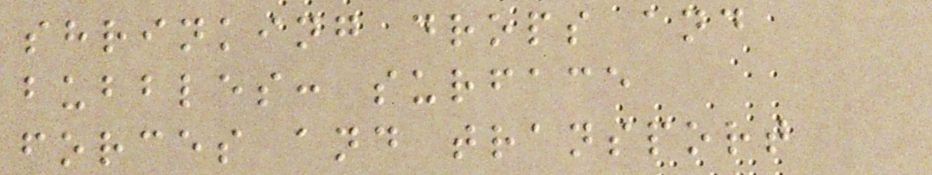shrinking drops and
bubbles: surface
forces and transport
